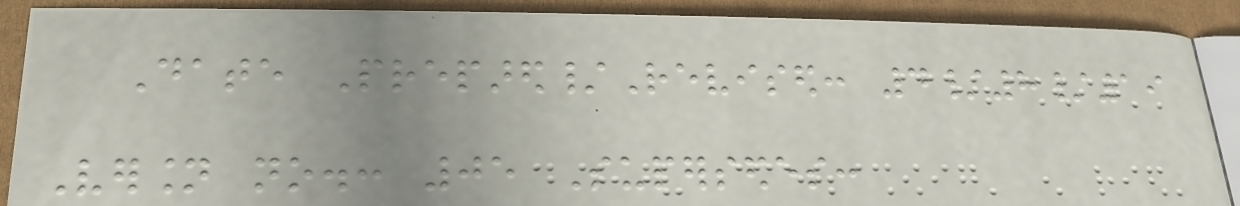Date Prepared/Revised: 4/8/19
Version no.: 05 Supersedes:
